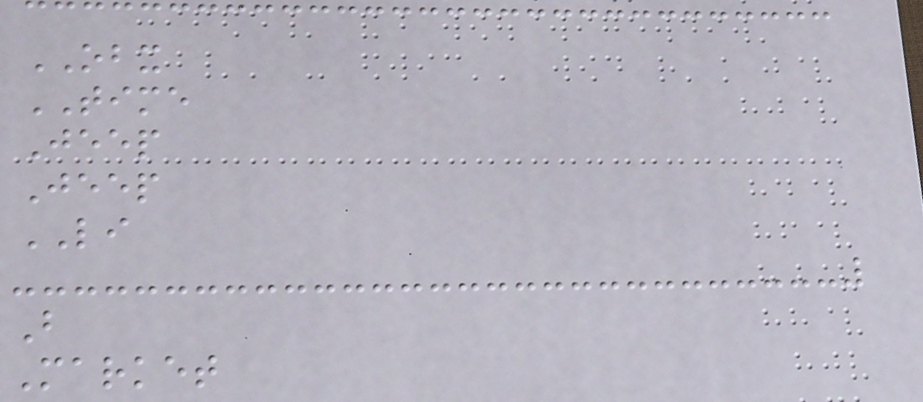OBX
TIME
Jeep
Jeep
LI
B
Market
